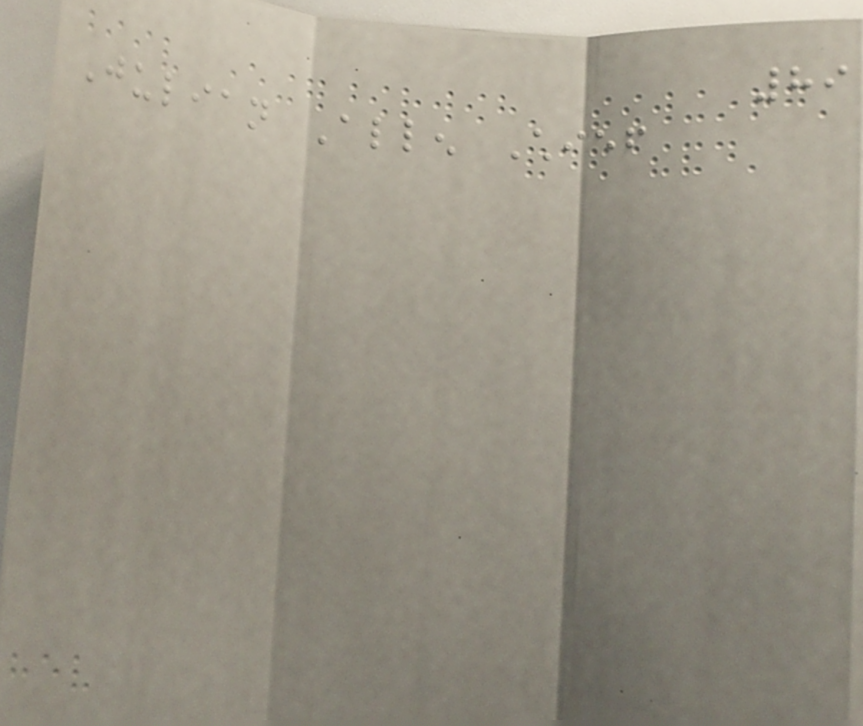89
Julian Allen Chief
